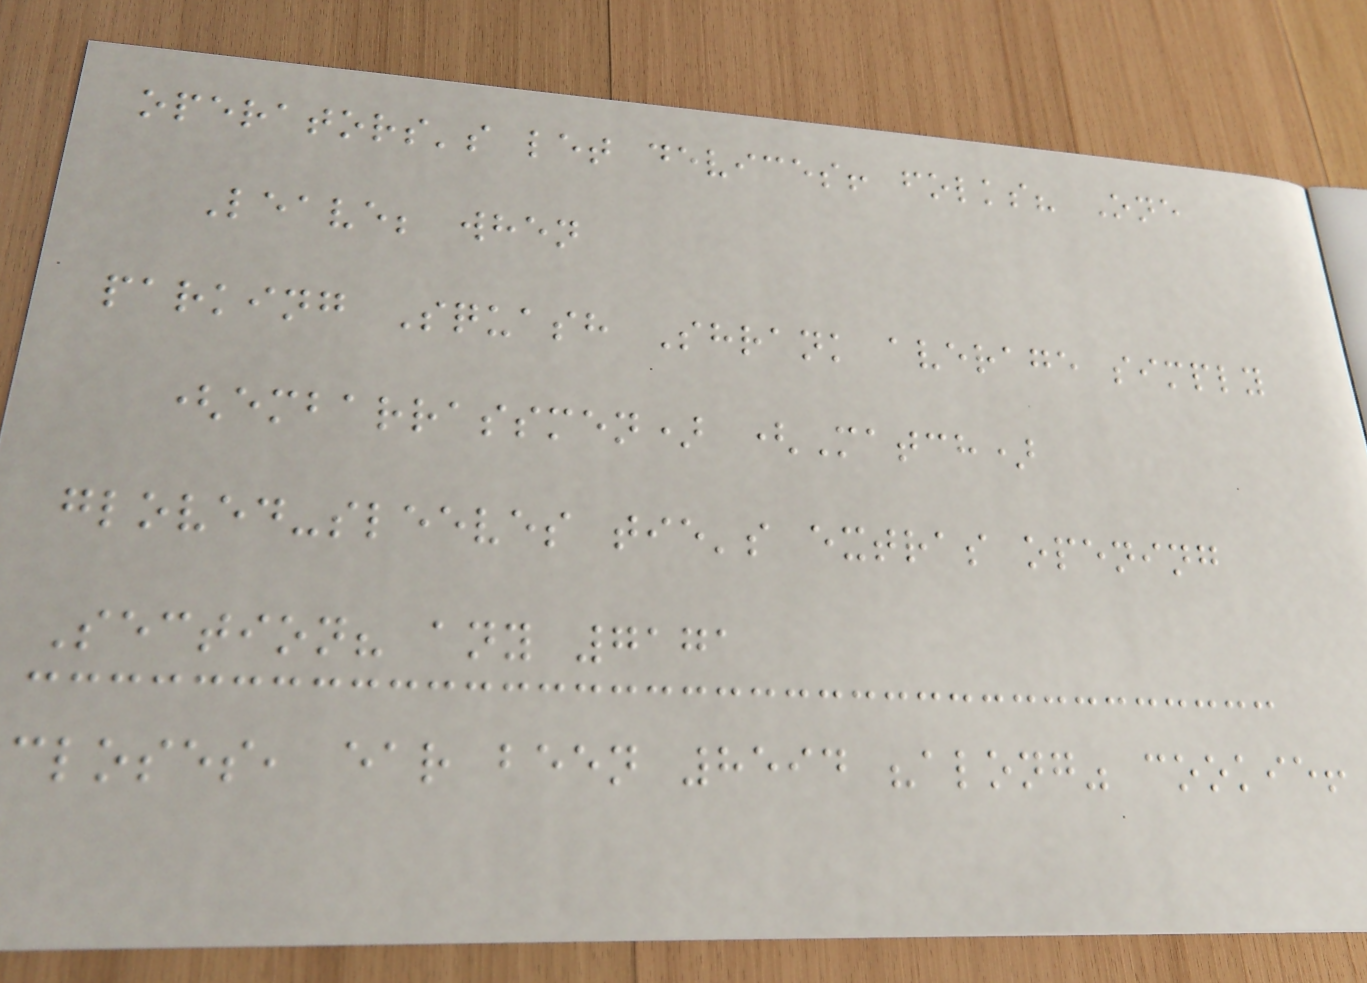operators's let devices! folks? One
Leave; when
parking Squash Shrank average simply
(embarrassmen) (Match)
gloved-sleeves tie's extras opening
Section? any 7171
closes, ear been 8594 "along" cookie!
